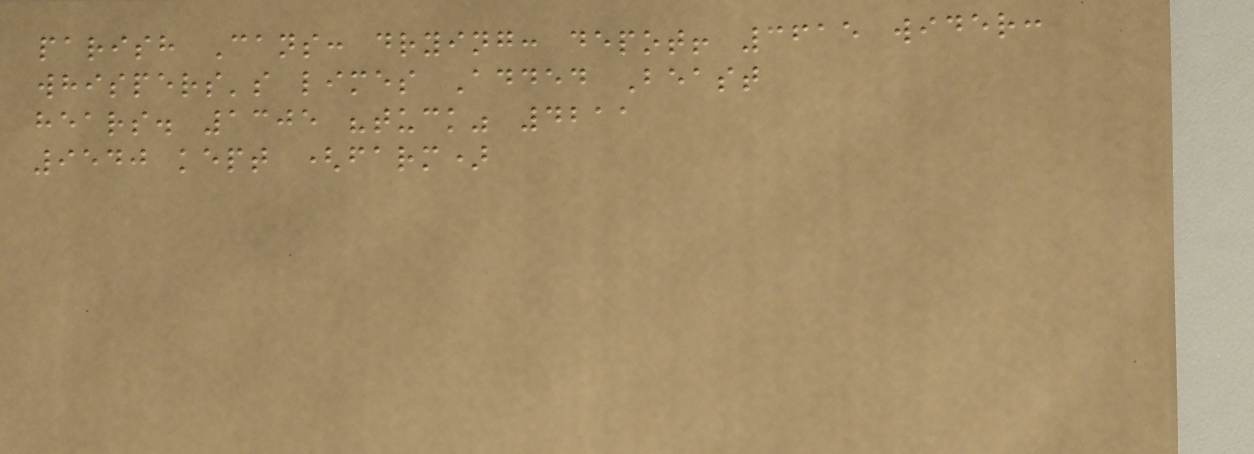parish Cans: drying: depot! 3615 wider:
whispers's limes Added Beast
hears. 1305 "tuck" 4211
9540 kept (farm)
